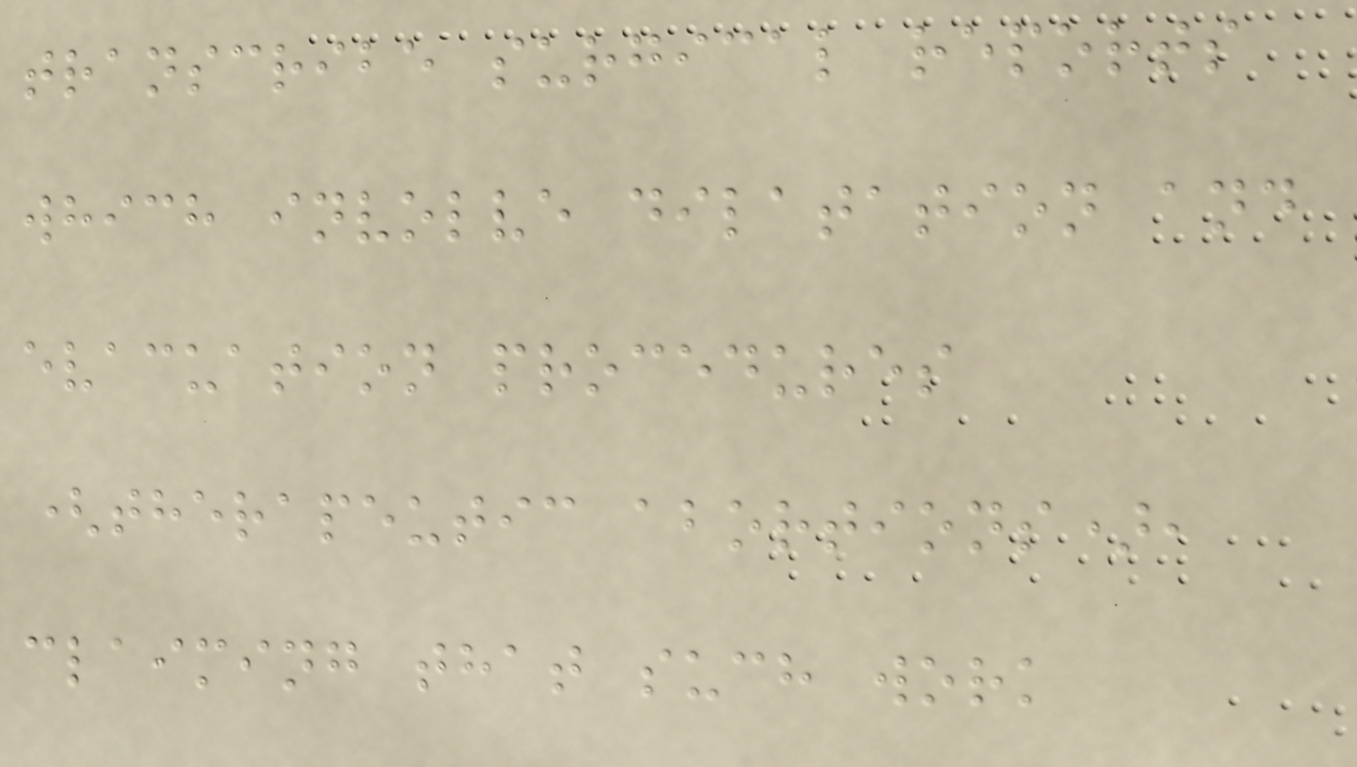transcribe surgical reports
which involve dilatation and
evacuation procedures
(therapeutic abortions),
claiming that such work
